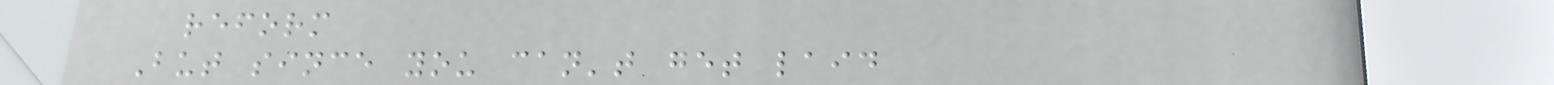reform
But since you can't get laid
